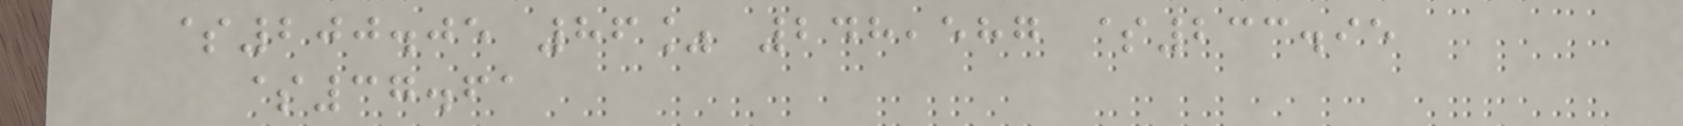$200.05 86% 248,587 $233.95
$37.61
